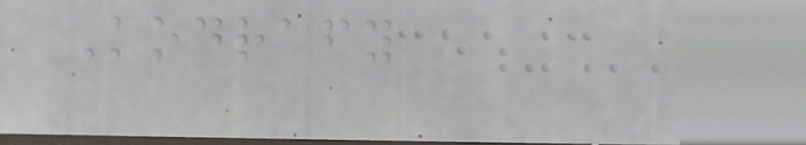Kodrafy
